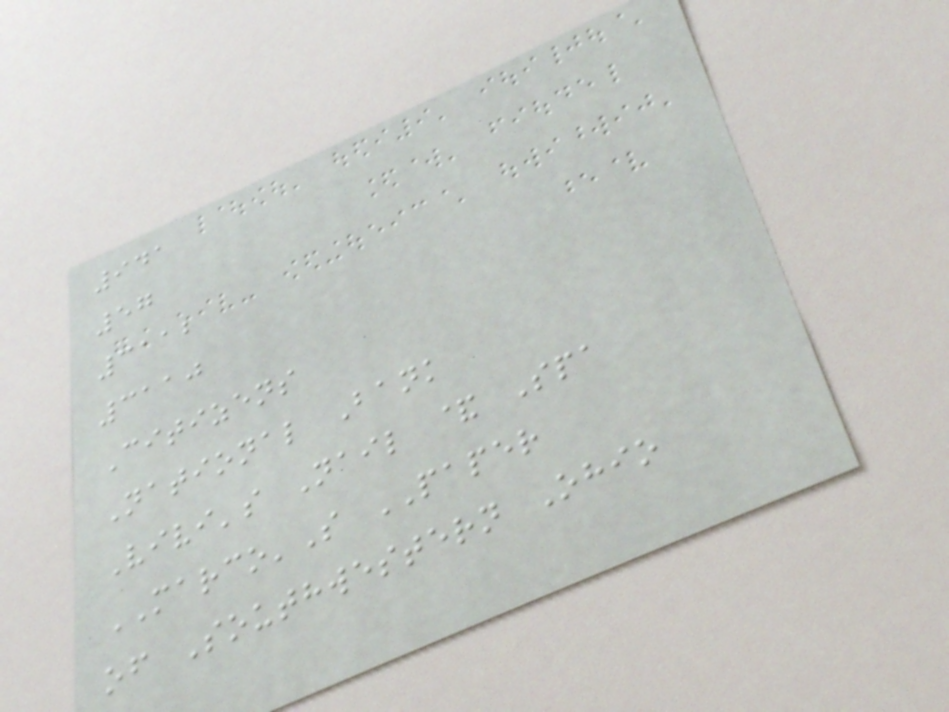941
57
3112
3110
Citizens
National Bank
Vivi's Nail & Spa
MARCO'S PAPER
of Southwestern Ohio
